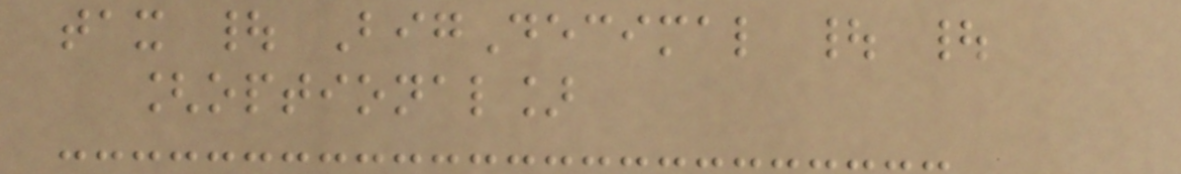tax | BigDecimal | |
[optional]
